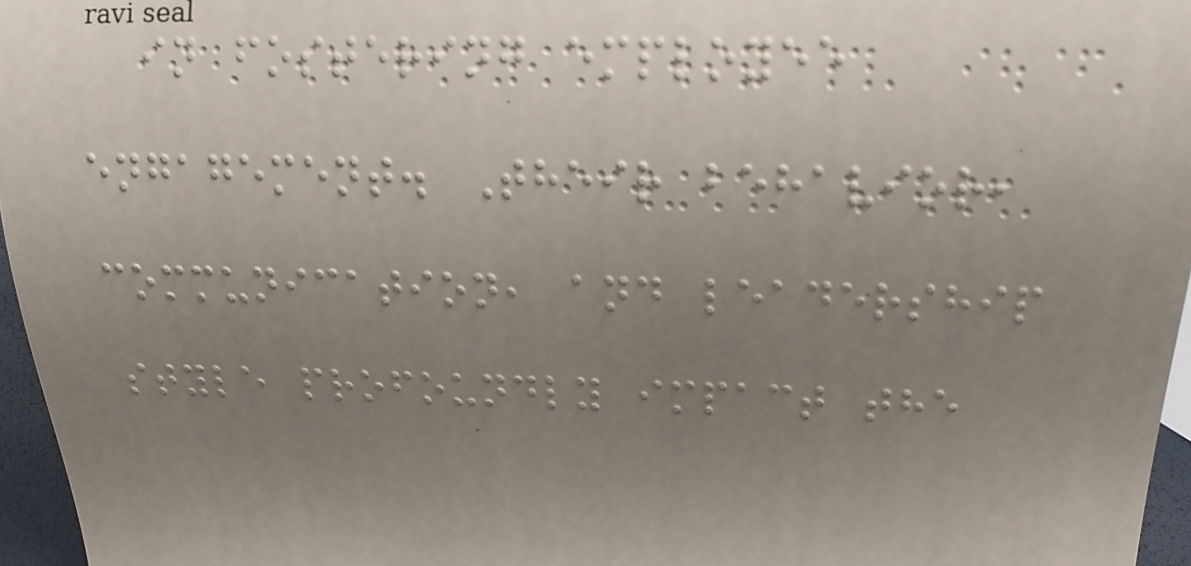in fostering employee
engagement. Their behavior,
communication, and leadership
style profoundly impact the
